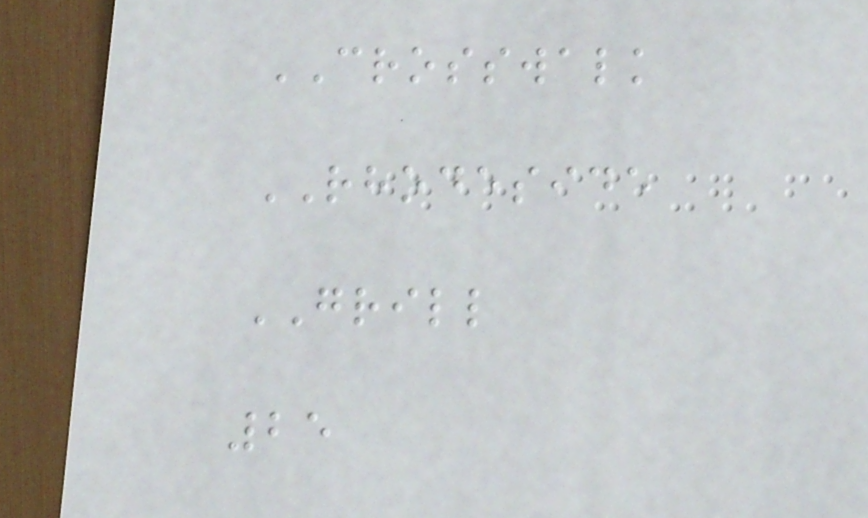CROSSWALK
RHODESIDE
GRILL
25
